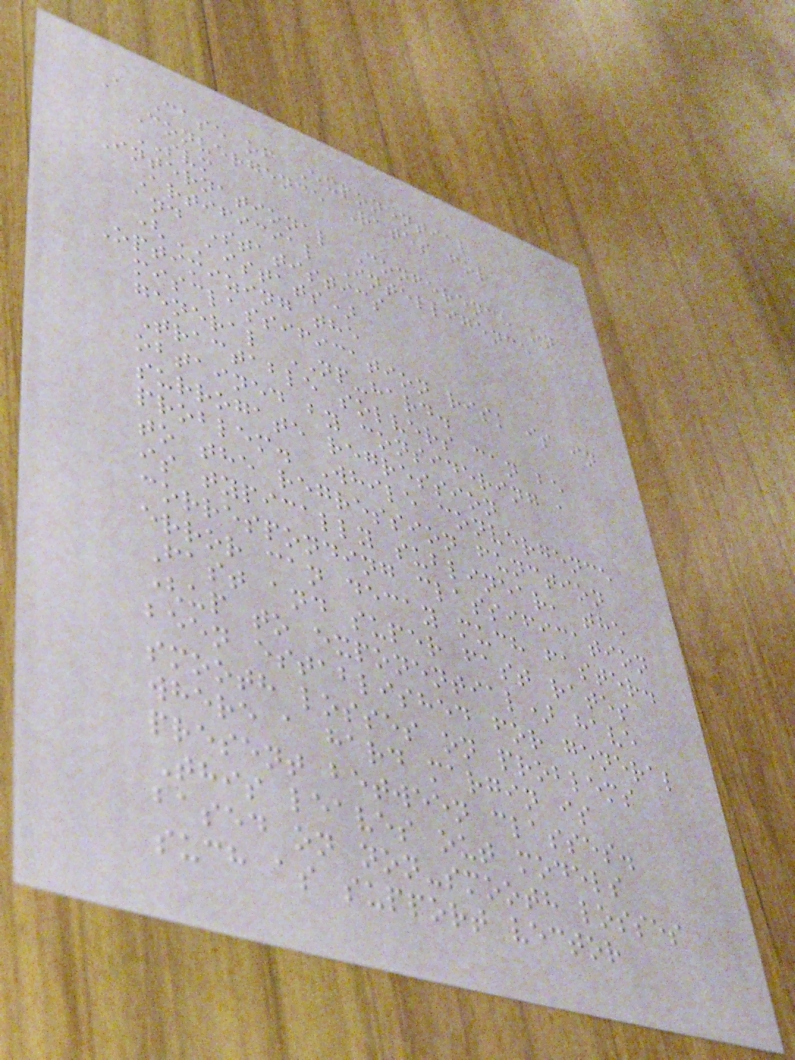A Case of Exponential
Convergence Rates for
SVM
International Conference on
Artificial Intelligence
and Statistics
(AISTATS)
Optimizing the
misclassification risk is in
general NP-hard.
Tractable solvers can be
obtained by considering a
surrogate regression
problem. While convergence
to the regression function
is typically sublinear, the
corresponding classification
error can decay much faster.
Fast and super fast rates
(up to exponential) have
been established for general
smooth losses on problems
where a hard margin is
present between classes.
This leaves out models
based on non-smooth losses
such as support vector
